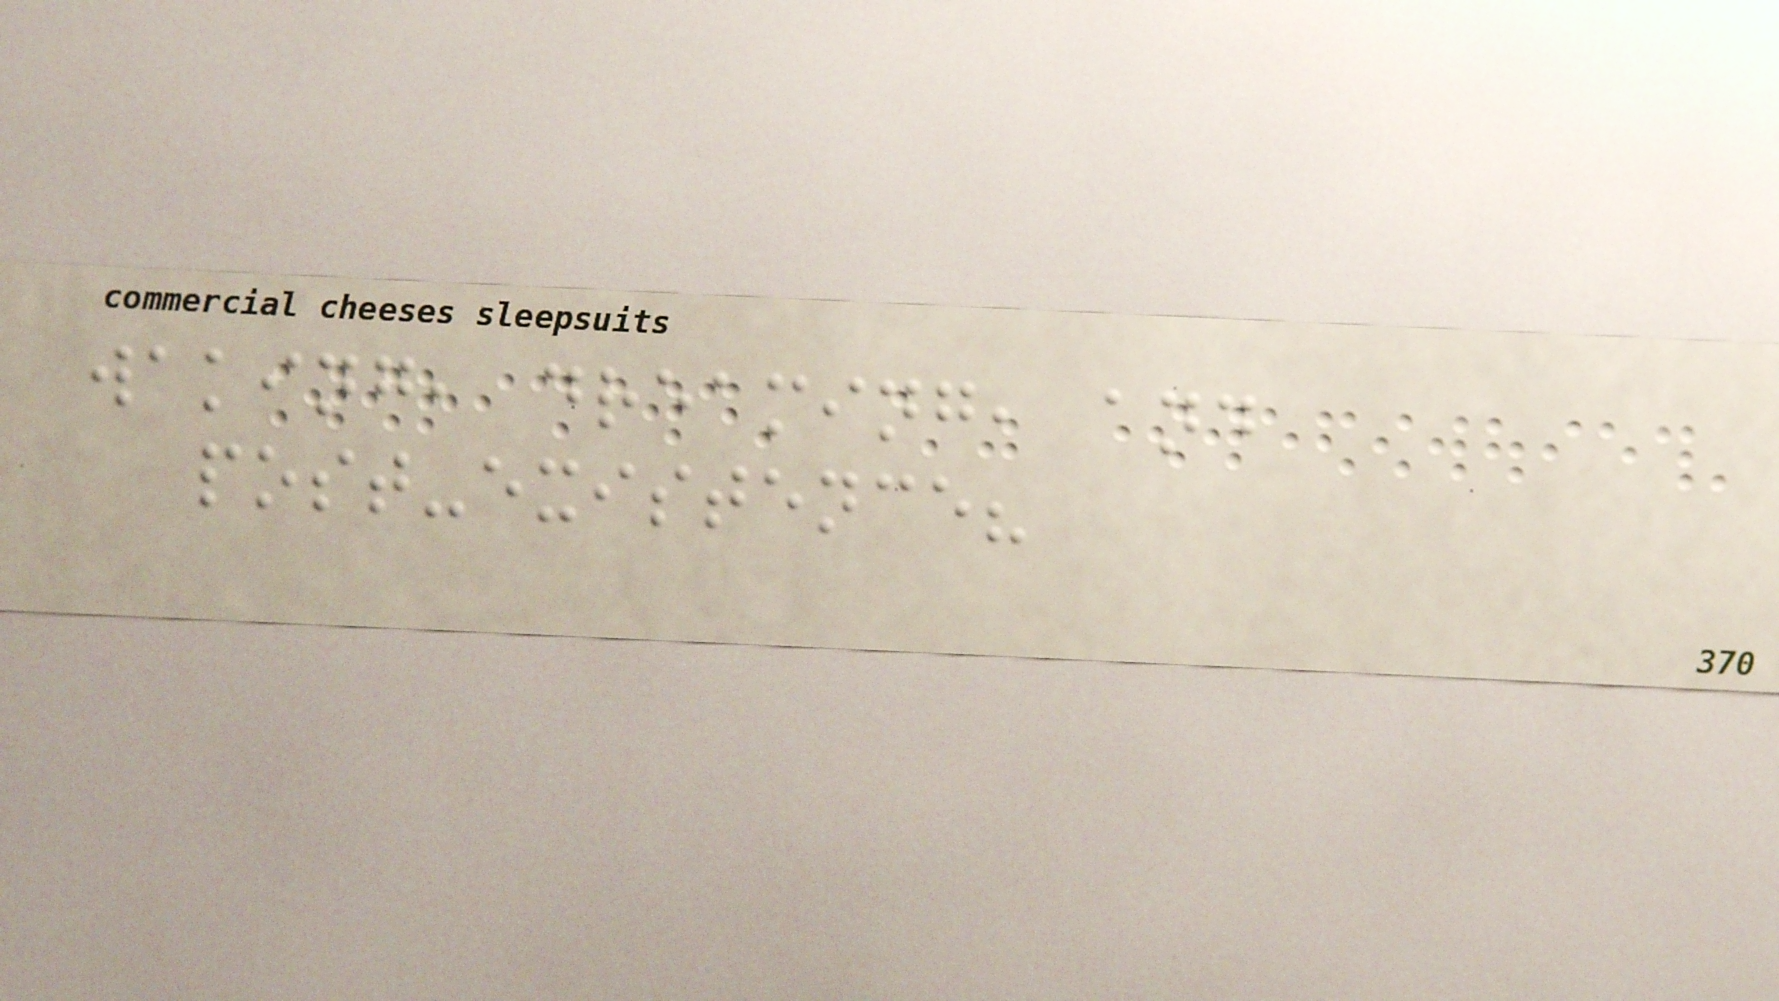waking, dreaming, and
post-existence?
